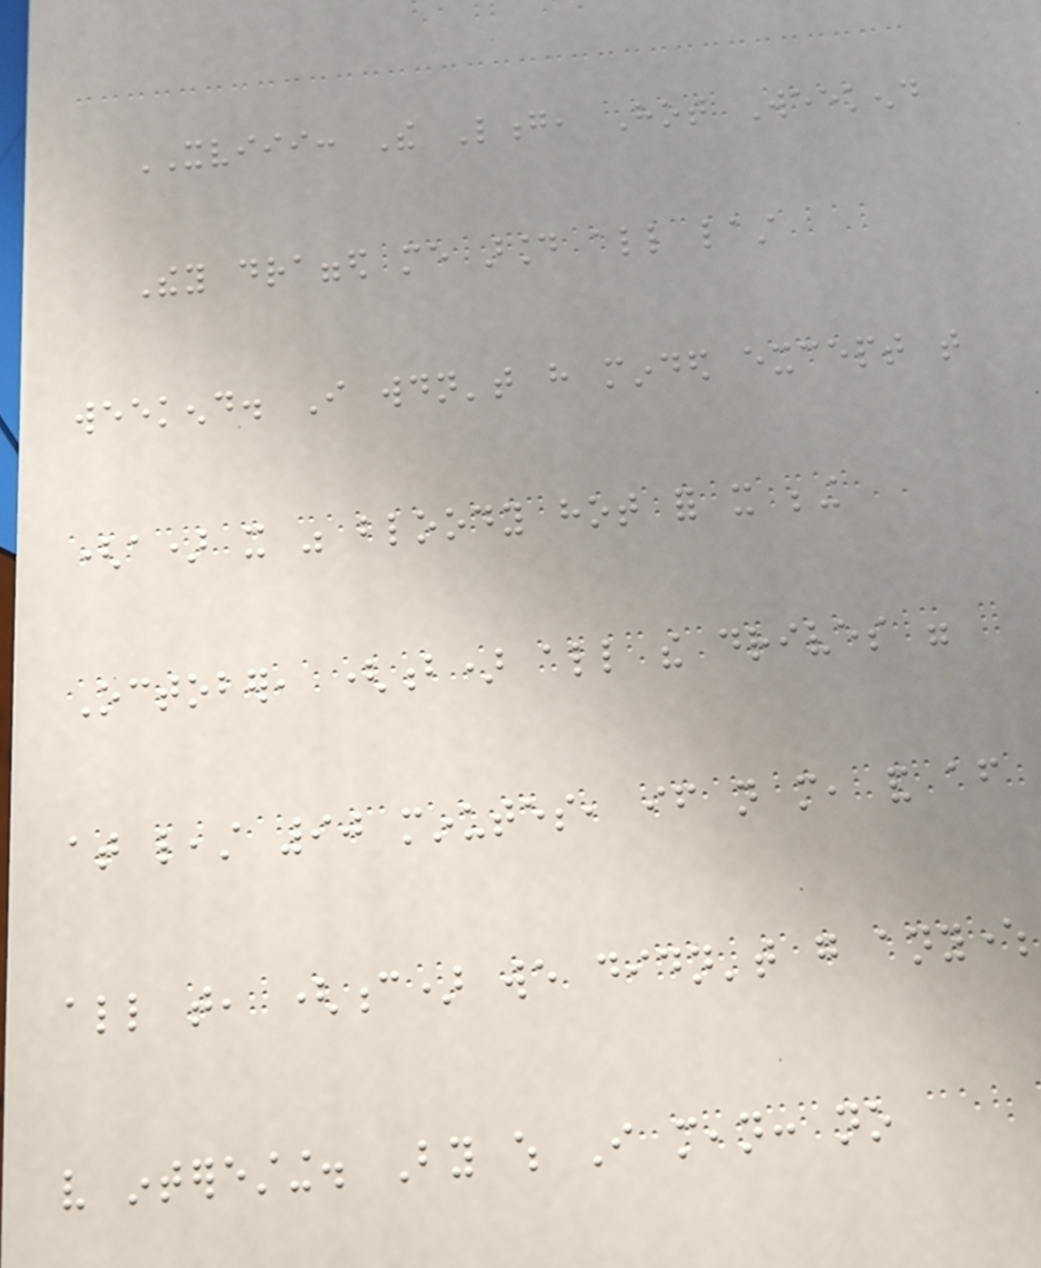XVIII: The Long, Hot Weekend
They dragged me around all last
weekend. I wouldn't have minded except that
(a) it was bloody hot for it being
October, (b) all the drives were
at least 90 minutes, if not more, and after
all that, (c) we didn't go anywhere
very interesting. By which I mean: no
